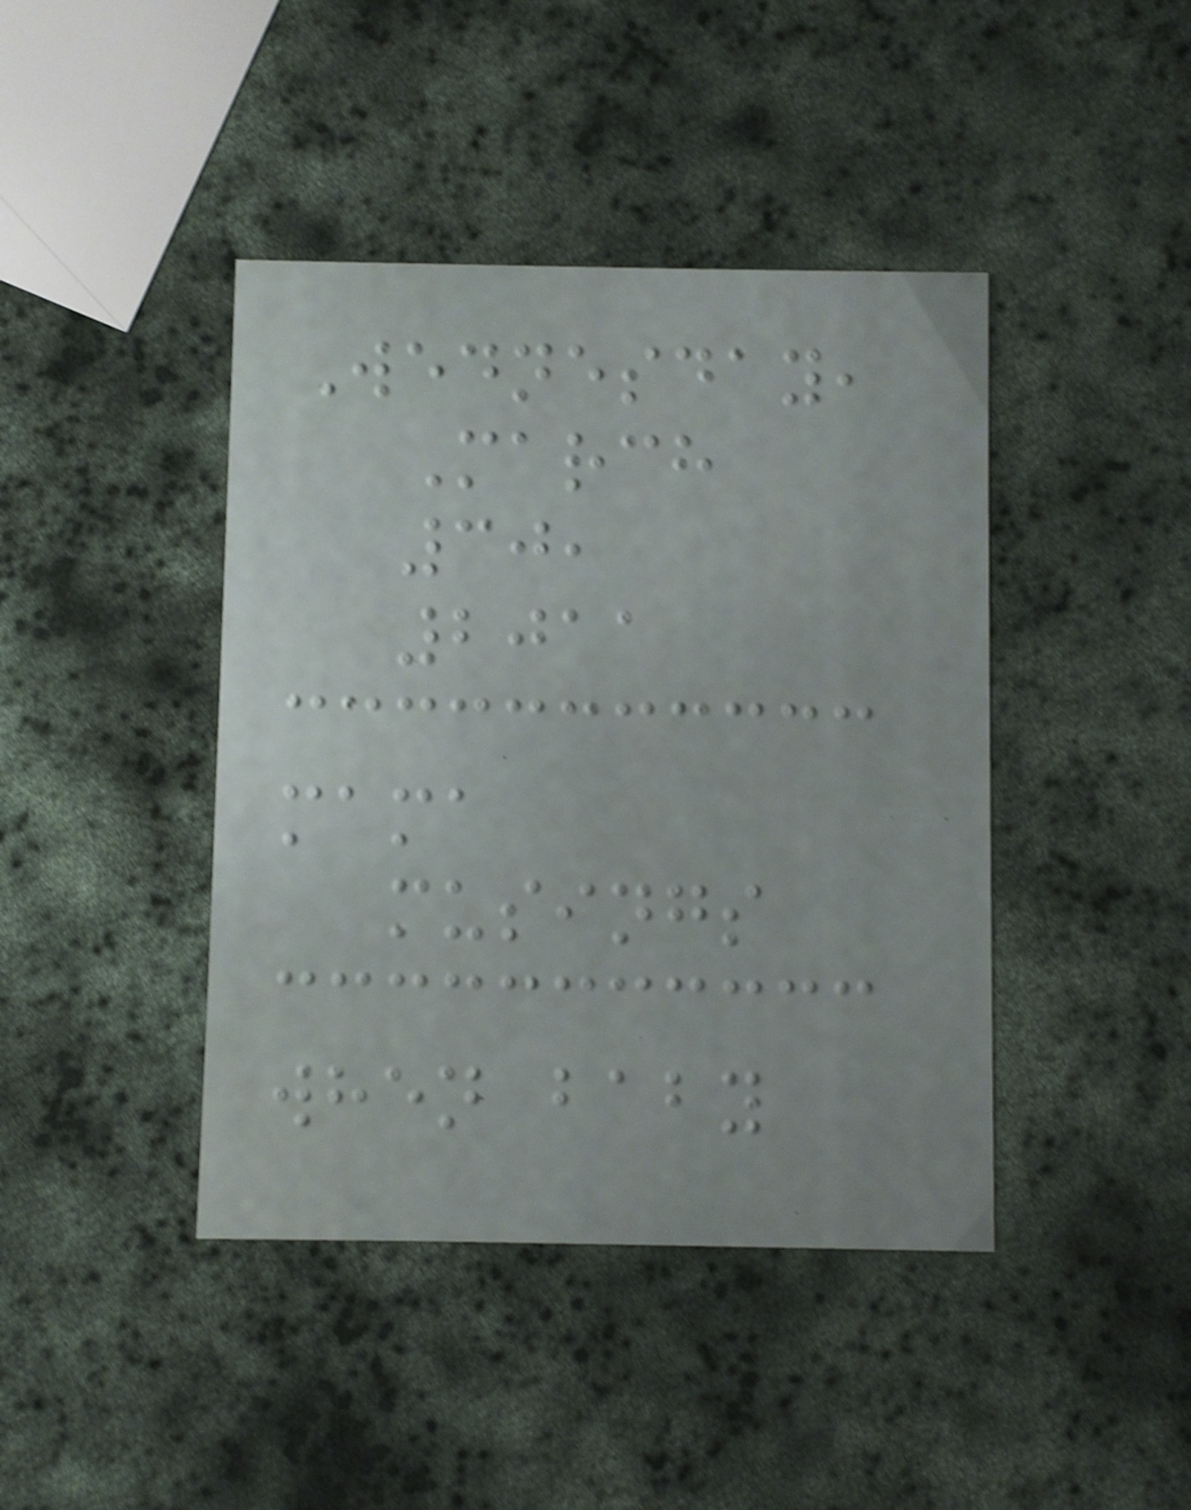Wednesday,
March
30,
2011
mama
musings
when baby
